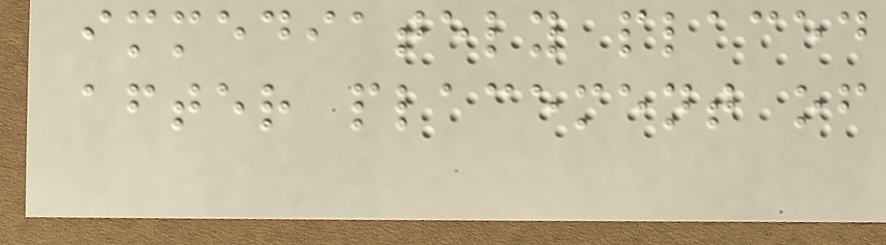immediately placed
after placement of
